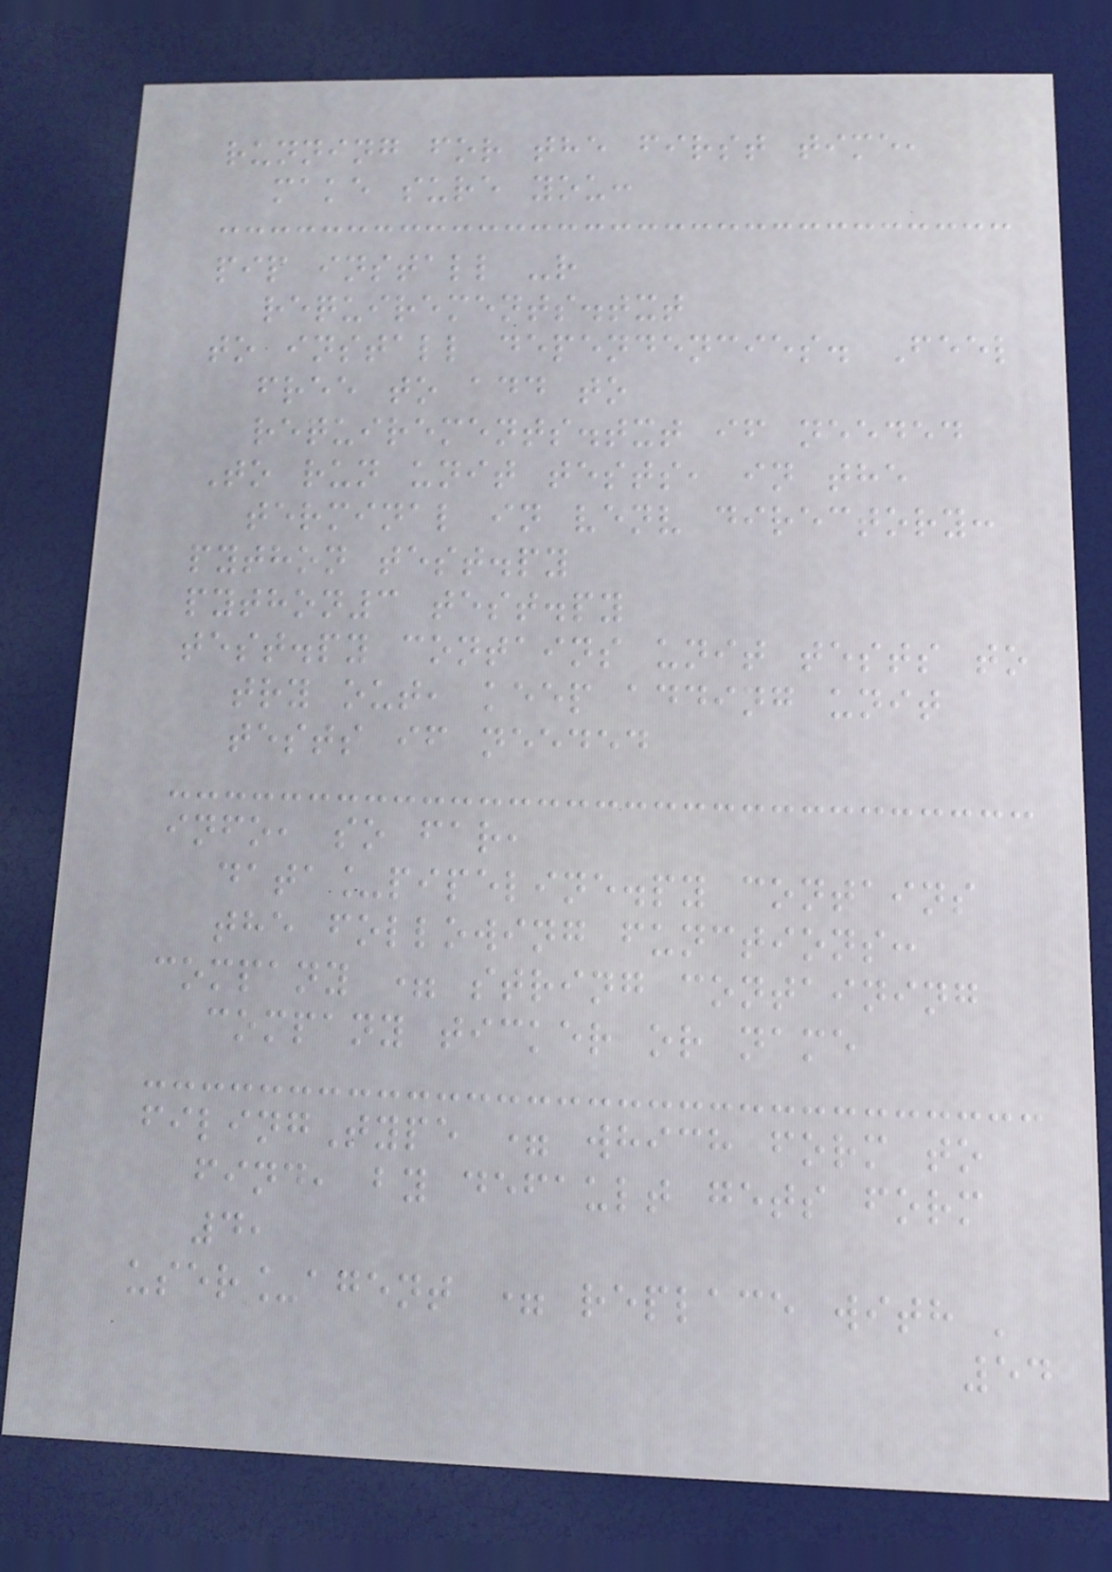running for the first time,
make sure you:
pip install -r
requirements.txt
to install dependencies. Feel
free to add to
requirements.txt if needed
To run unit tests, in the
terminal in venv directory:
python test.py
python3 test.py
test.py contains unit tests to
try out, keep adding unit
tests if needed
info, so far,
data_pipeline.py contains
the following functions:
company = string containing
company ticker or name
filingType = which form to
find, by default gets form
4,
user_agent = replace with '
54
